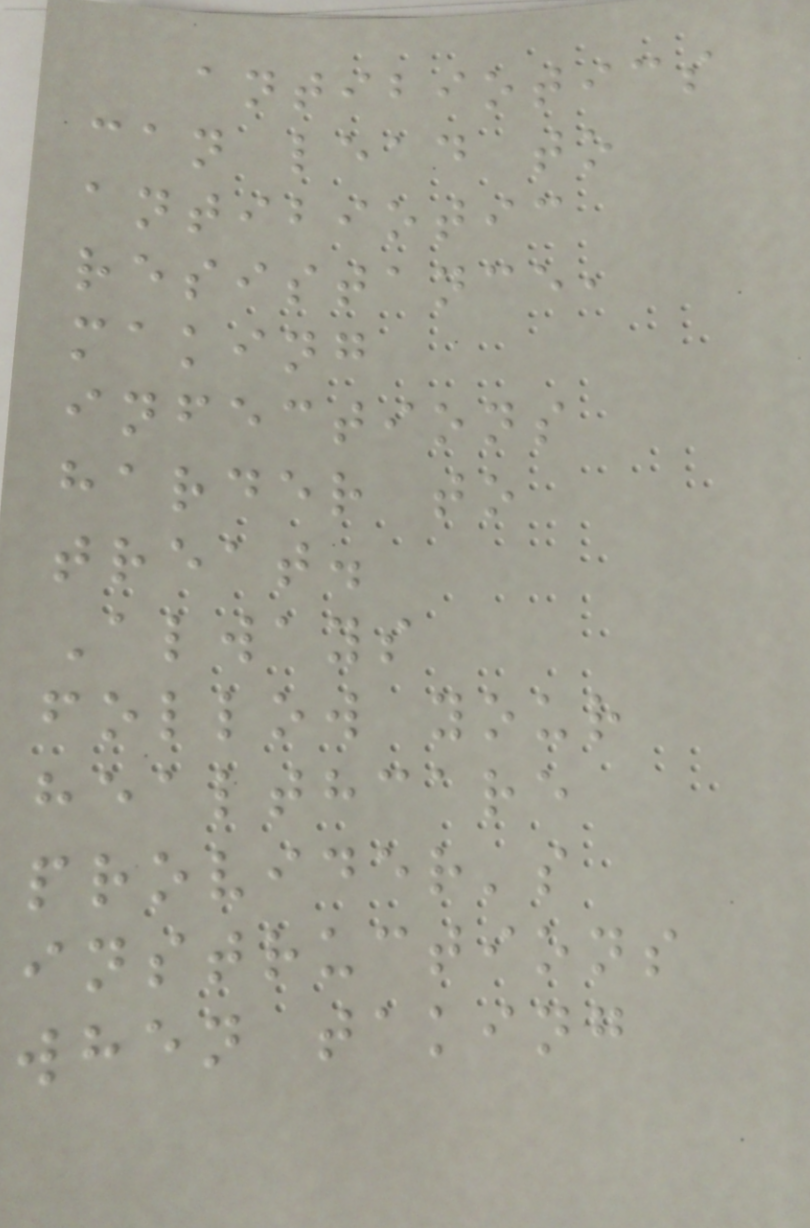antibiotics
can lead to
antibiotic
resistance,
making
infections
harder to
treat.
Always
follow your
healthcare
provider's
instructions
when taking
